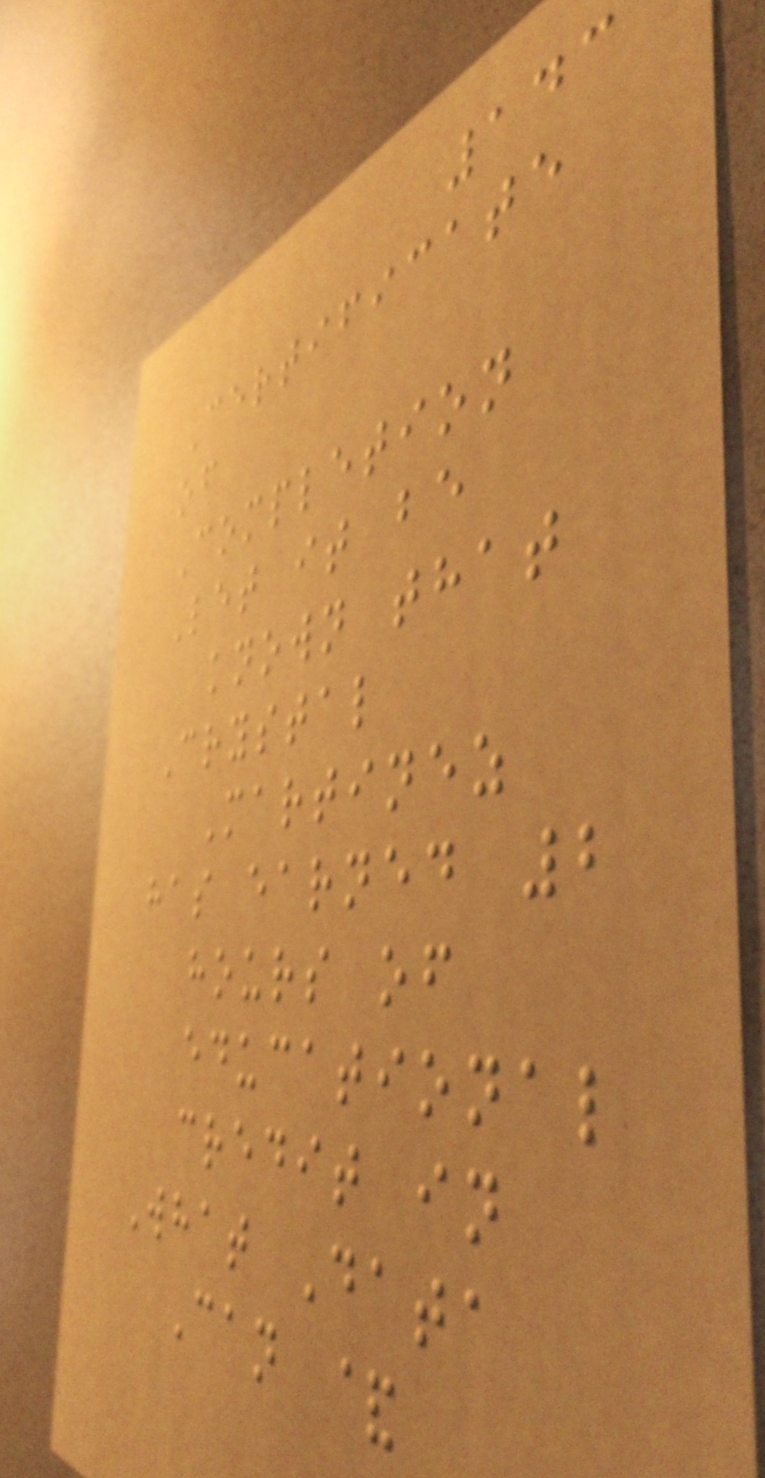143
Certificate
of
Completion
Let it be
known that
Crystal
Martinez
has earned 2
hours of
educational
credit in
What Data
Can &
